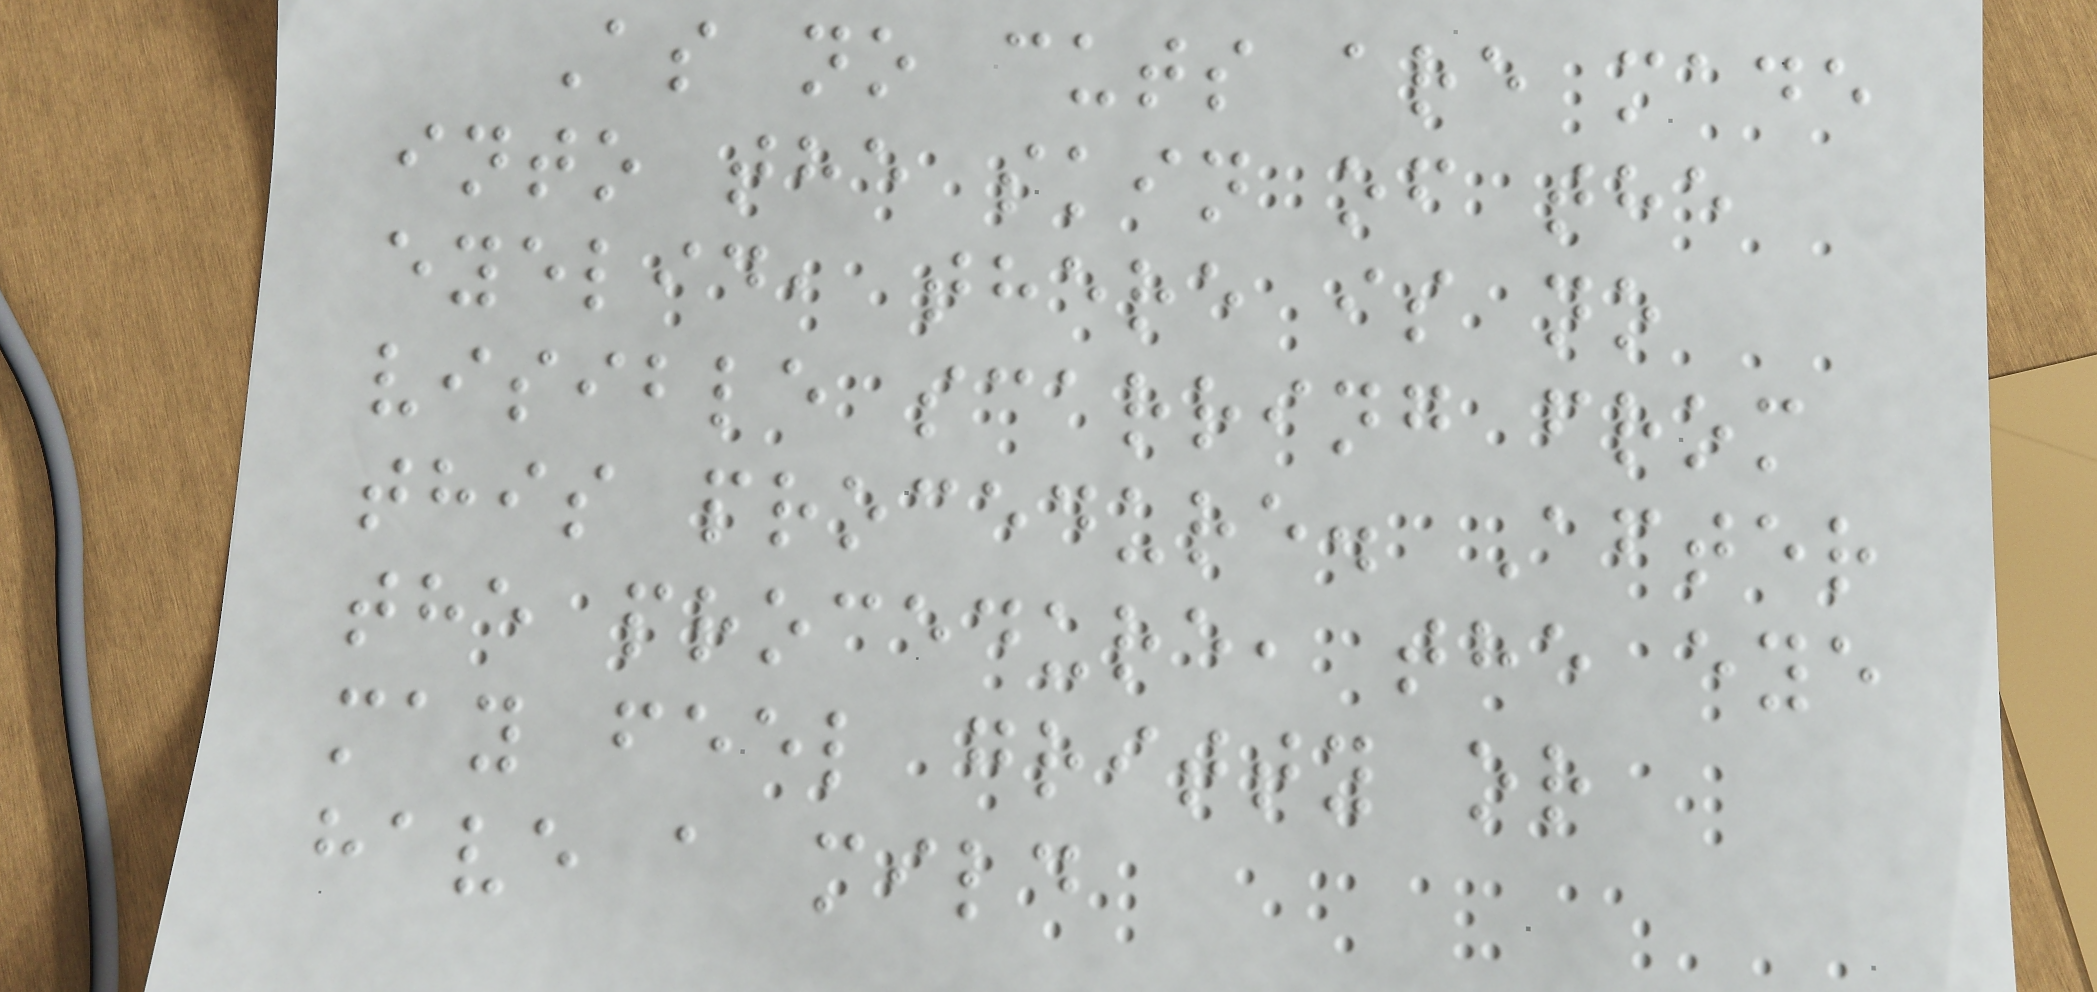As no cuts are made
into the skin of the
eyelid, there is no
visible scarring from
this procedure. After
the procedure, the eye
may feel gritty or
have a mild
